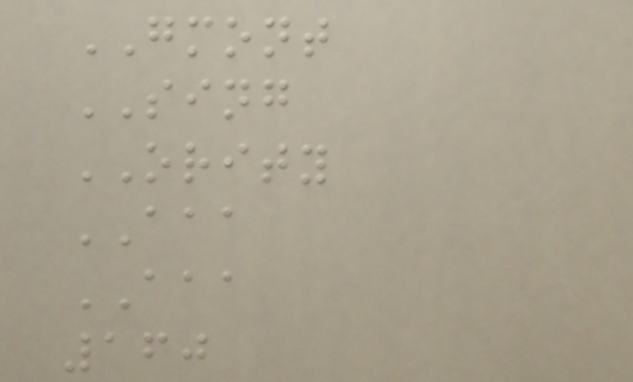GMONT
SING
ORITY
AAA
AAA
160
